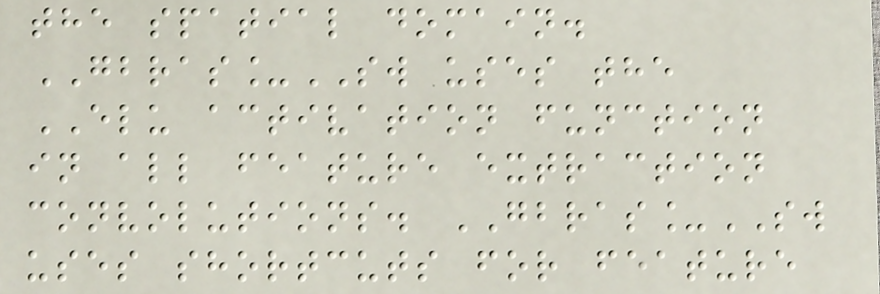the spatial domain.
GBRAS_SW uses the
ELU activation function
in all feature extraction
convolutions. GBRAS_SW
uses shortcuts for feature
